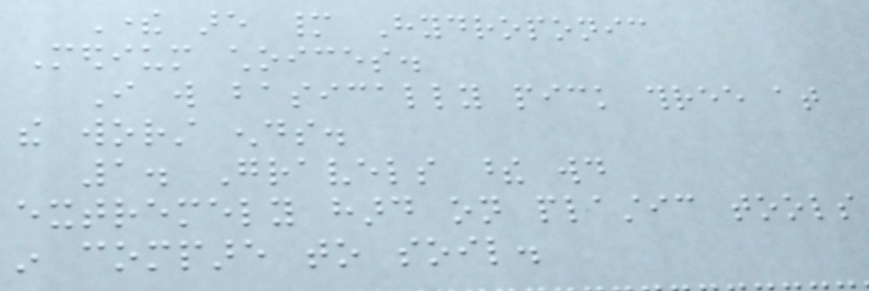There are many Hydroponic
Medium choices.
I will basically pick three at
the worst ends.
1. Gravels these would
extremely hard on plastic tools
in compare to soil.
